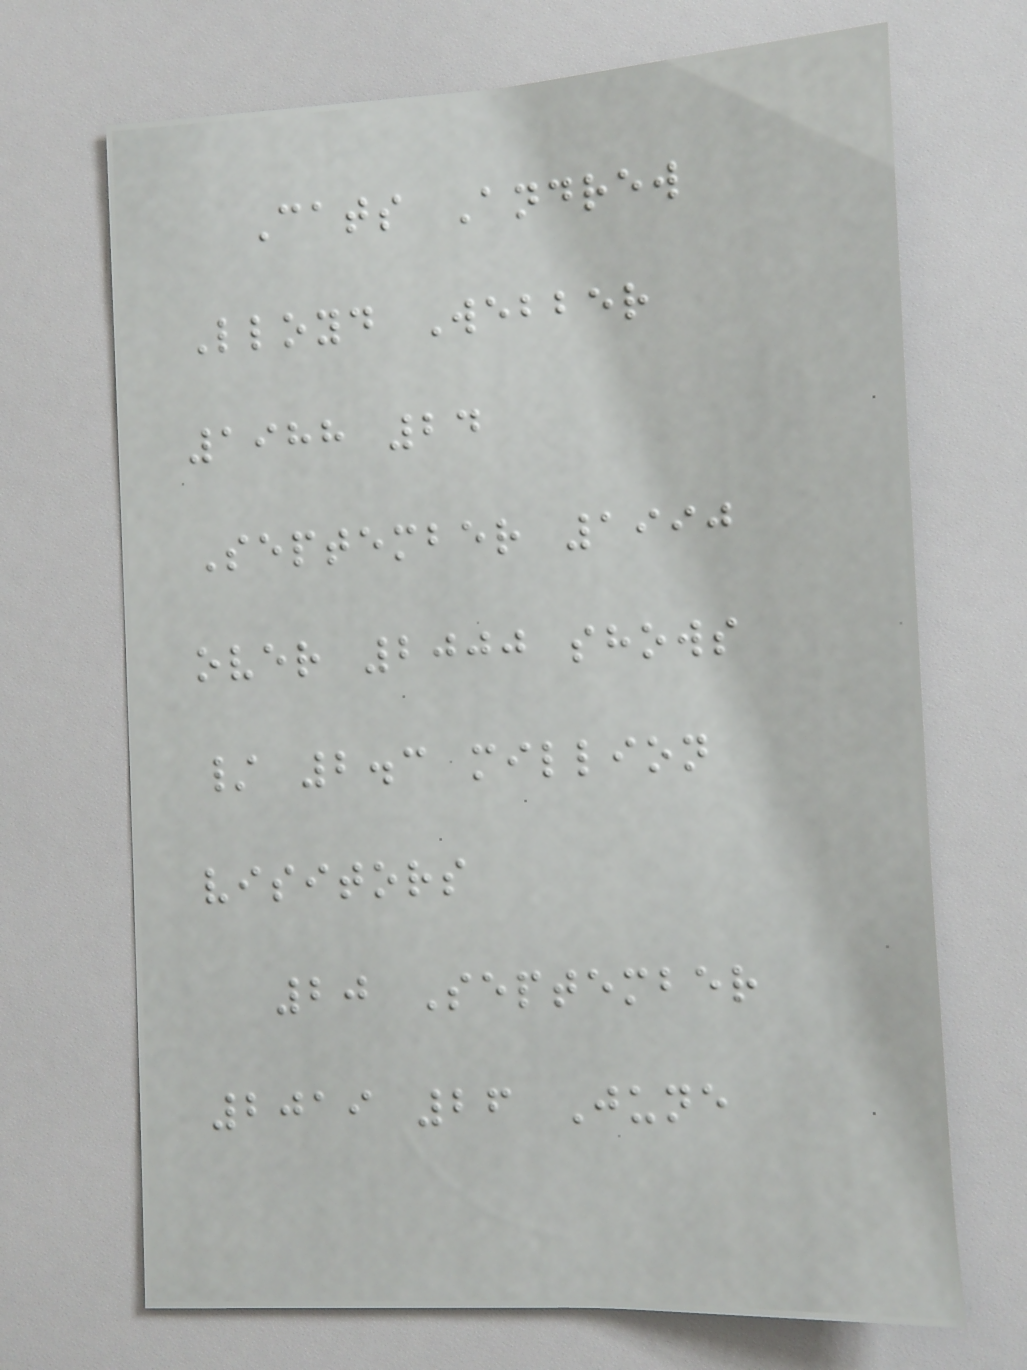Cats Andrew
Lloyd Webber
1988 24
September 1990
over 2000 shows
/ 2.3 million
visitors
20 September
2019 26 June
